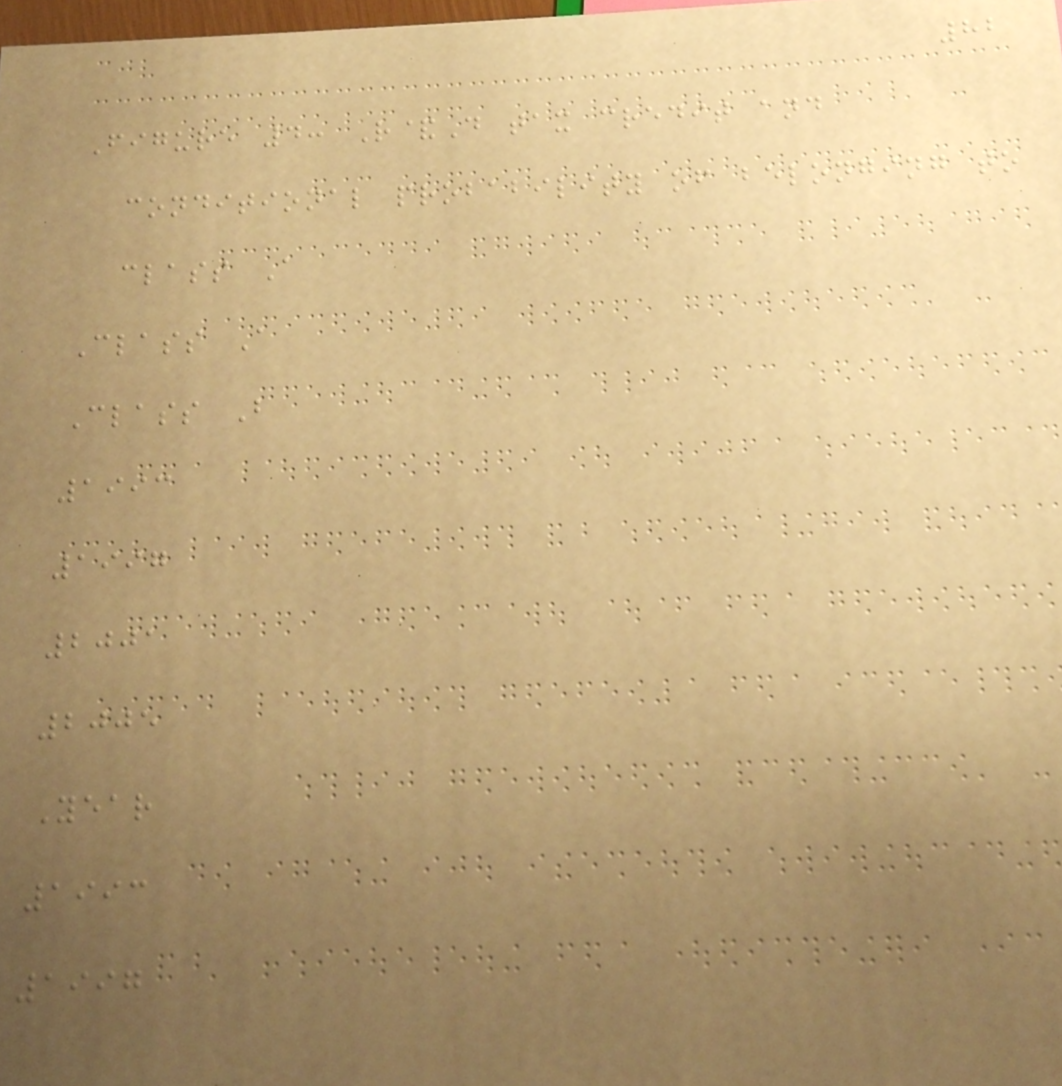82
Figure 4: R&D tax credit and
conditional probability of belonging to
class A
Class A
Class B
1993
1997
2001
2005
Year
1993
1997
